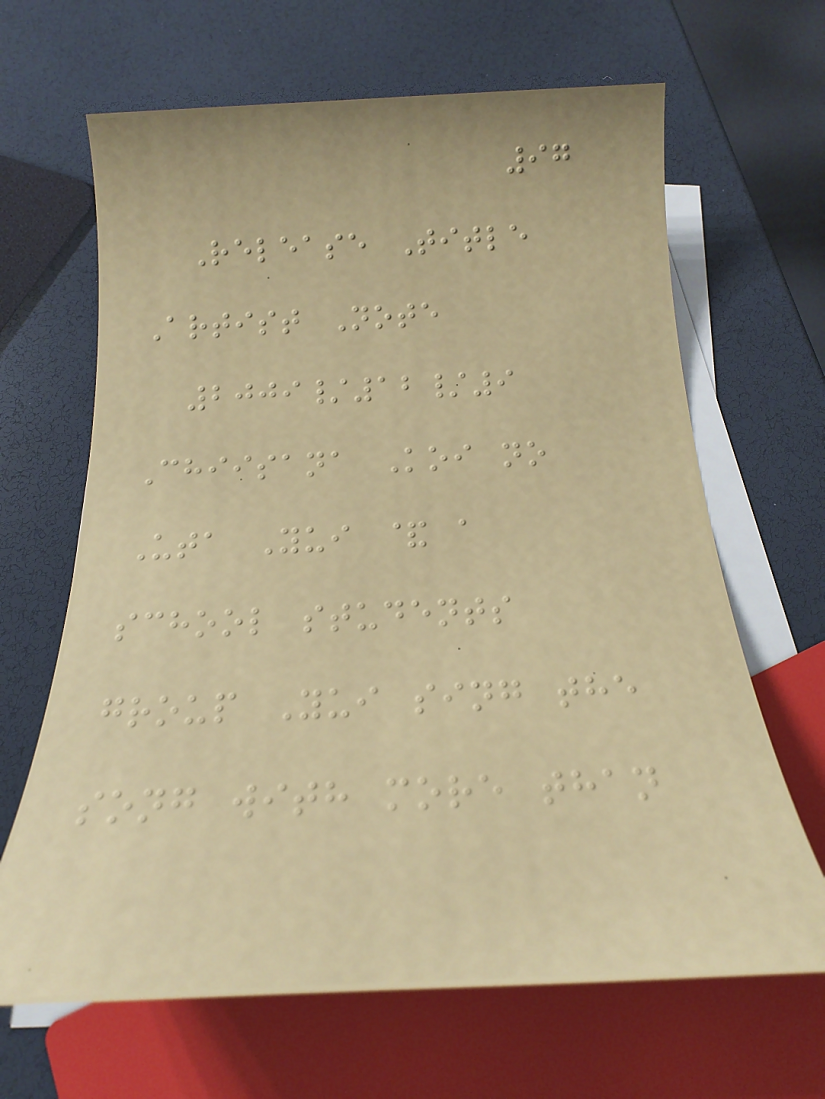97
Release Title
Artist Note
2009/12/9
Chiisana Koi no
Uta Yui & a
school students
group Yui sing the
song with more than
